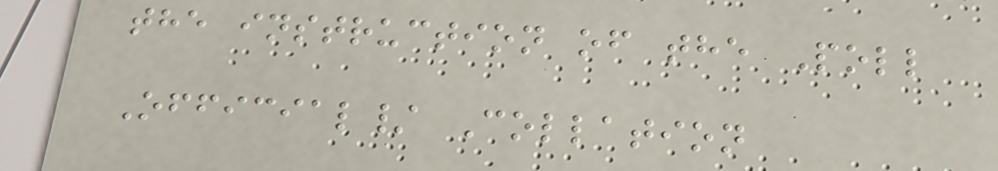the instruction of the Poll
Official/ Collation
